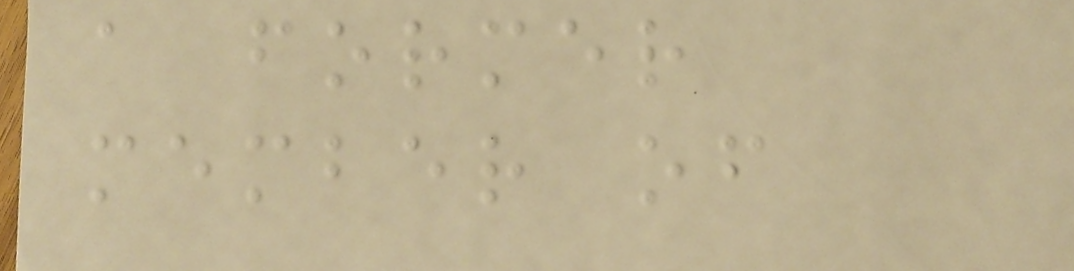a former
member of
